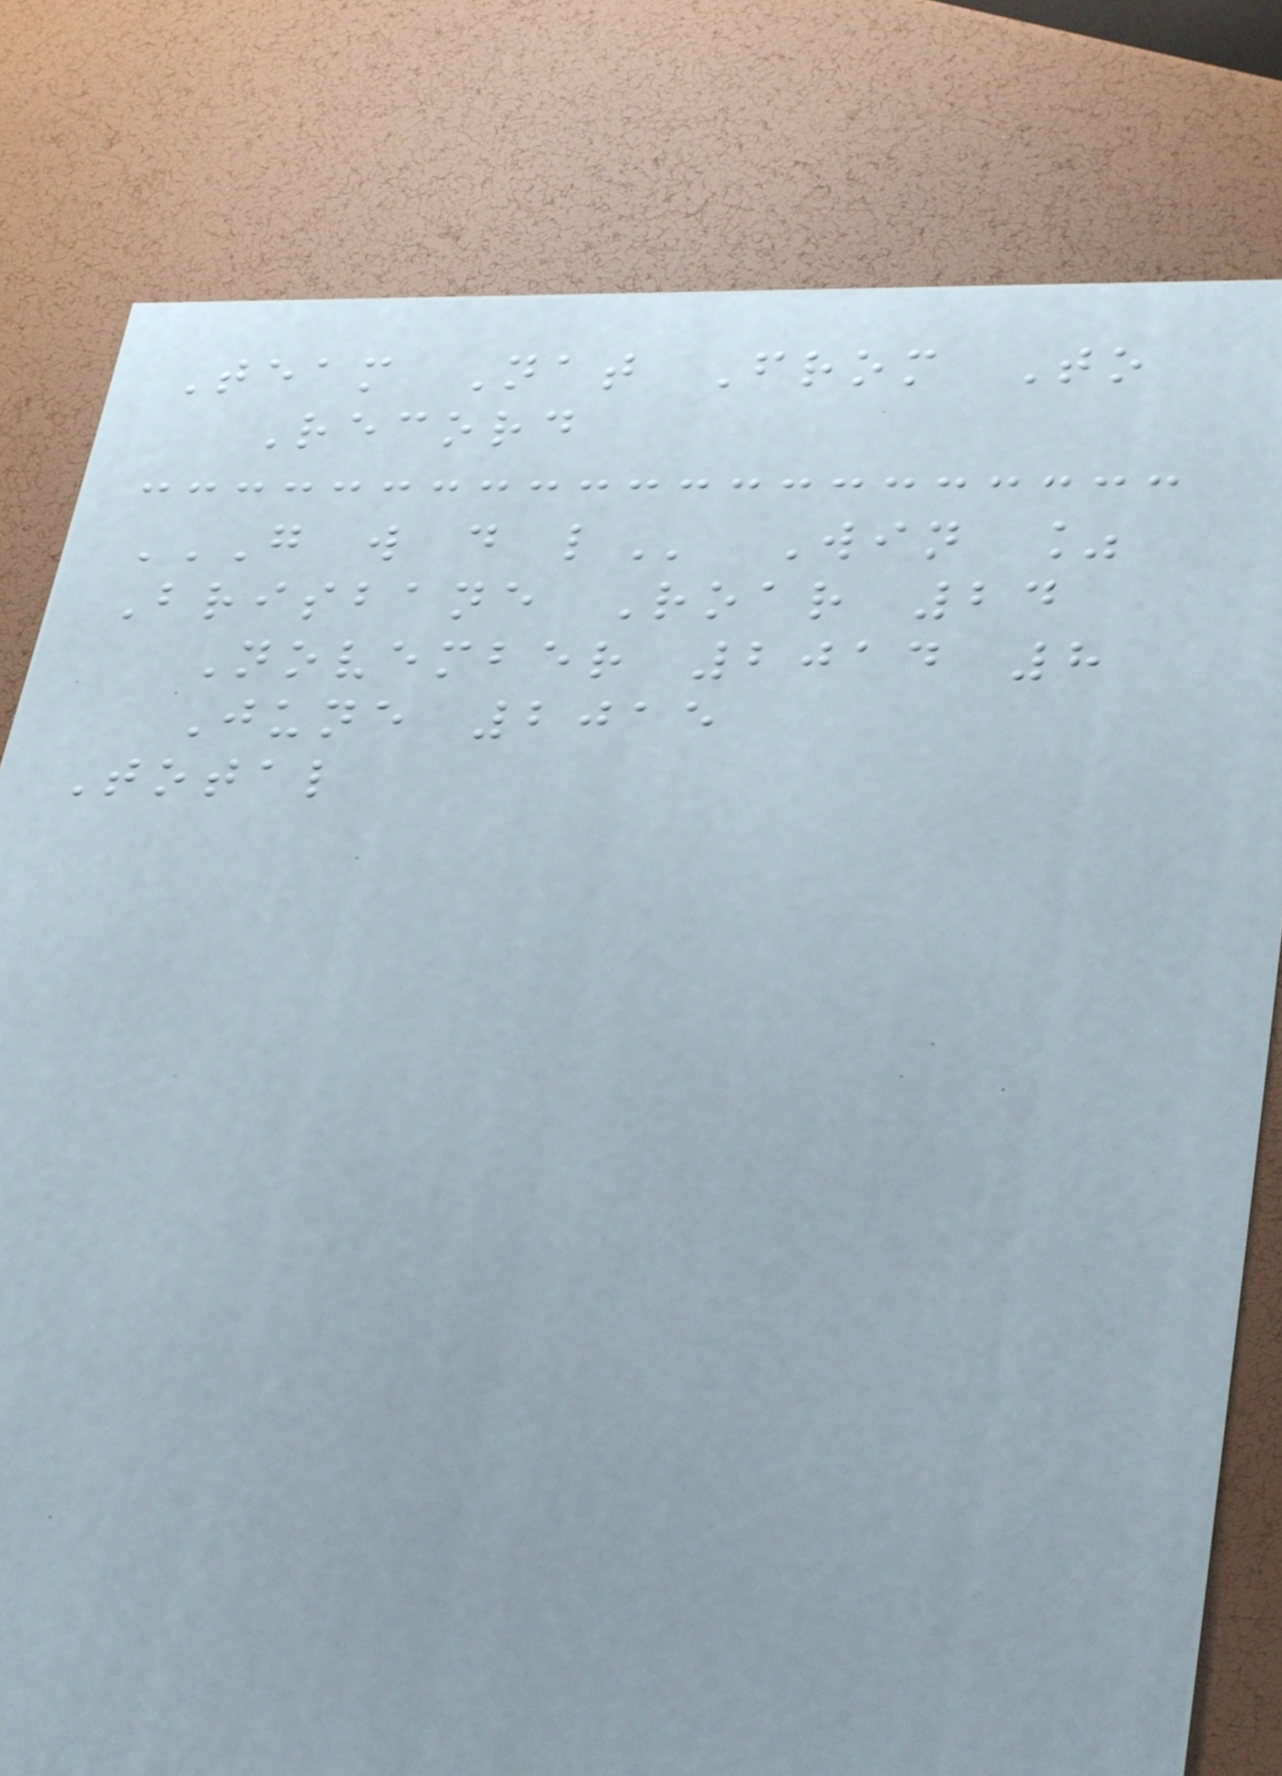Team Nat From To
Record
G W D L Win %
Brisbane Roar 24
November 2014 8
June 2015
Total
